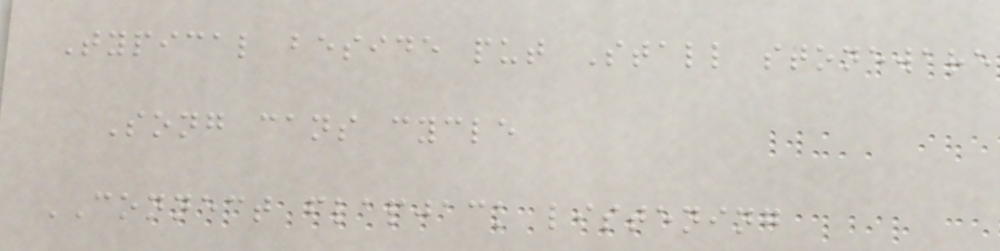Typical beside put Stall stoneware
Song cans cycle
CONNECT flapjack listening
